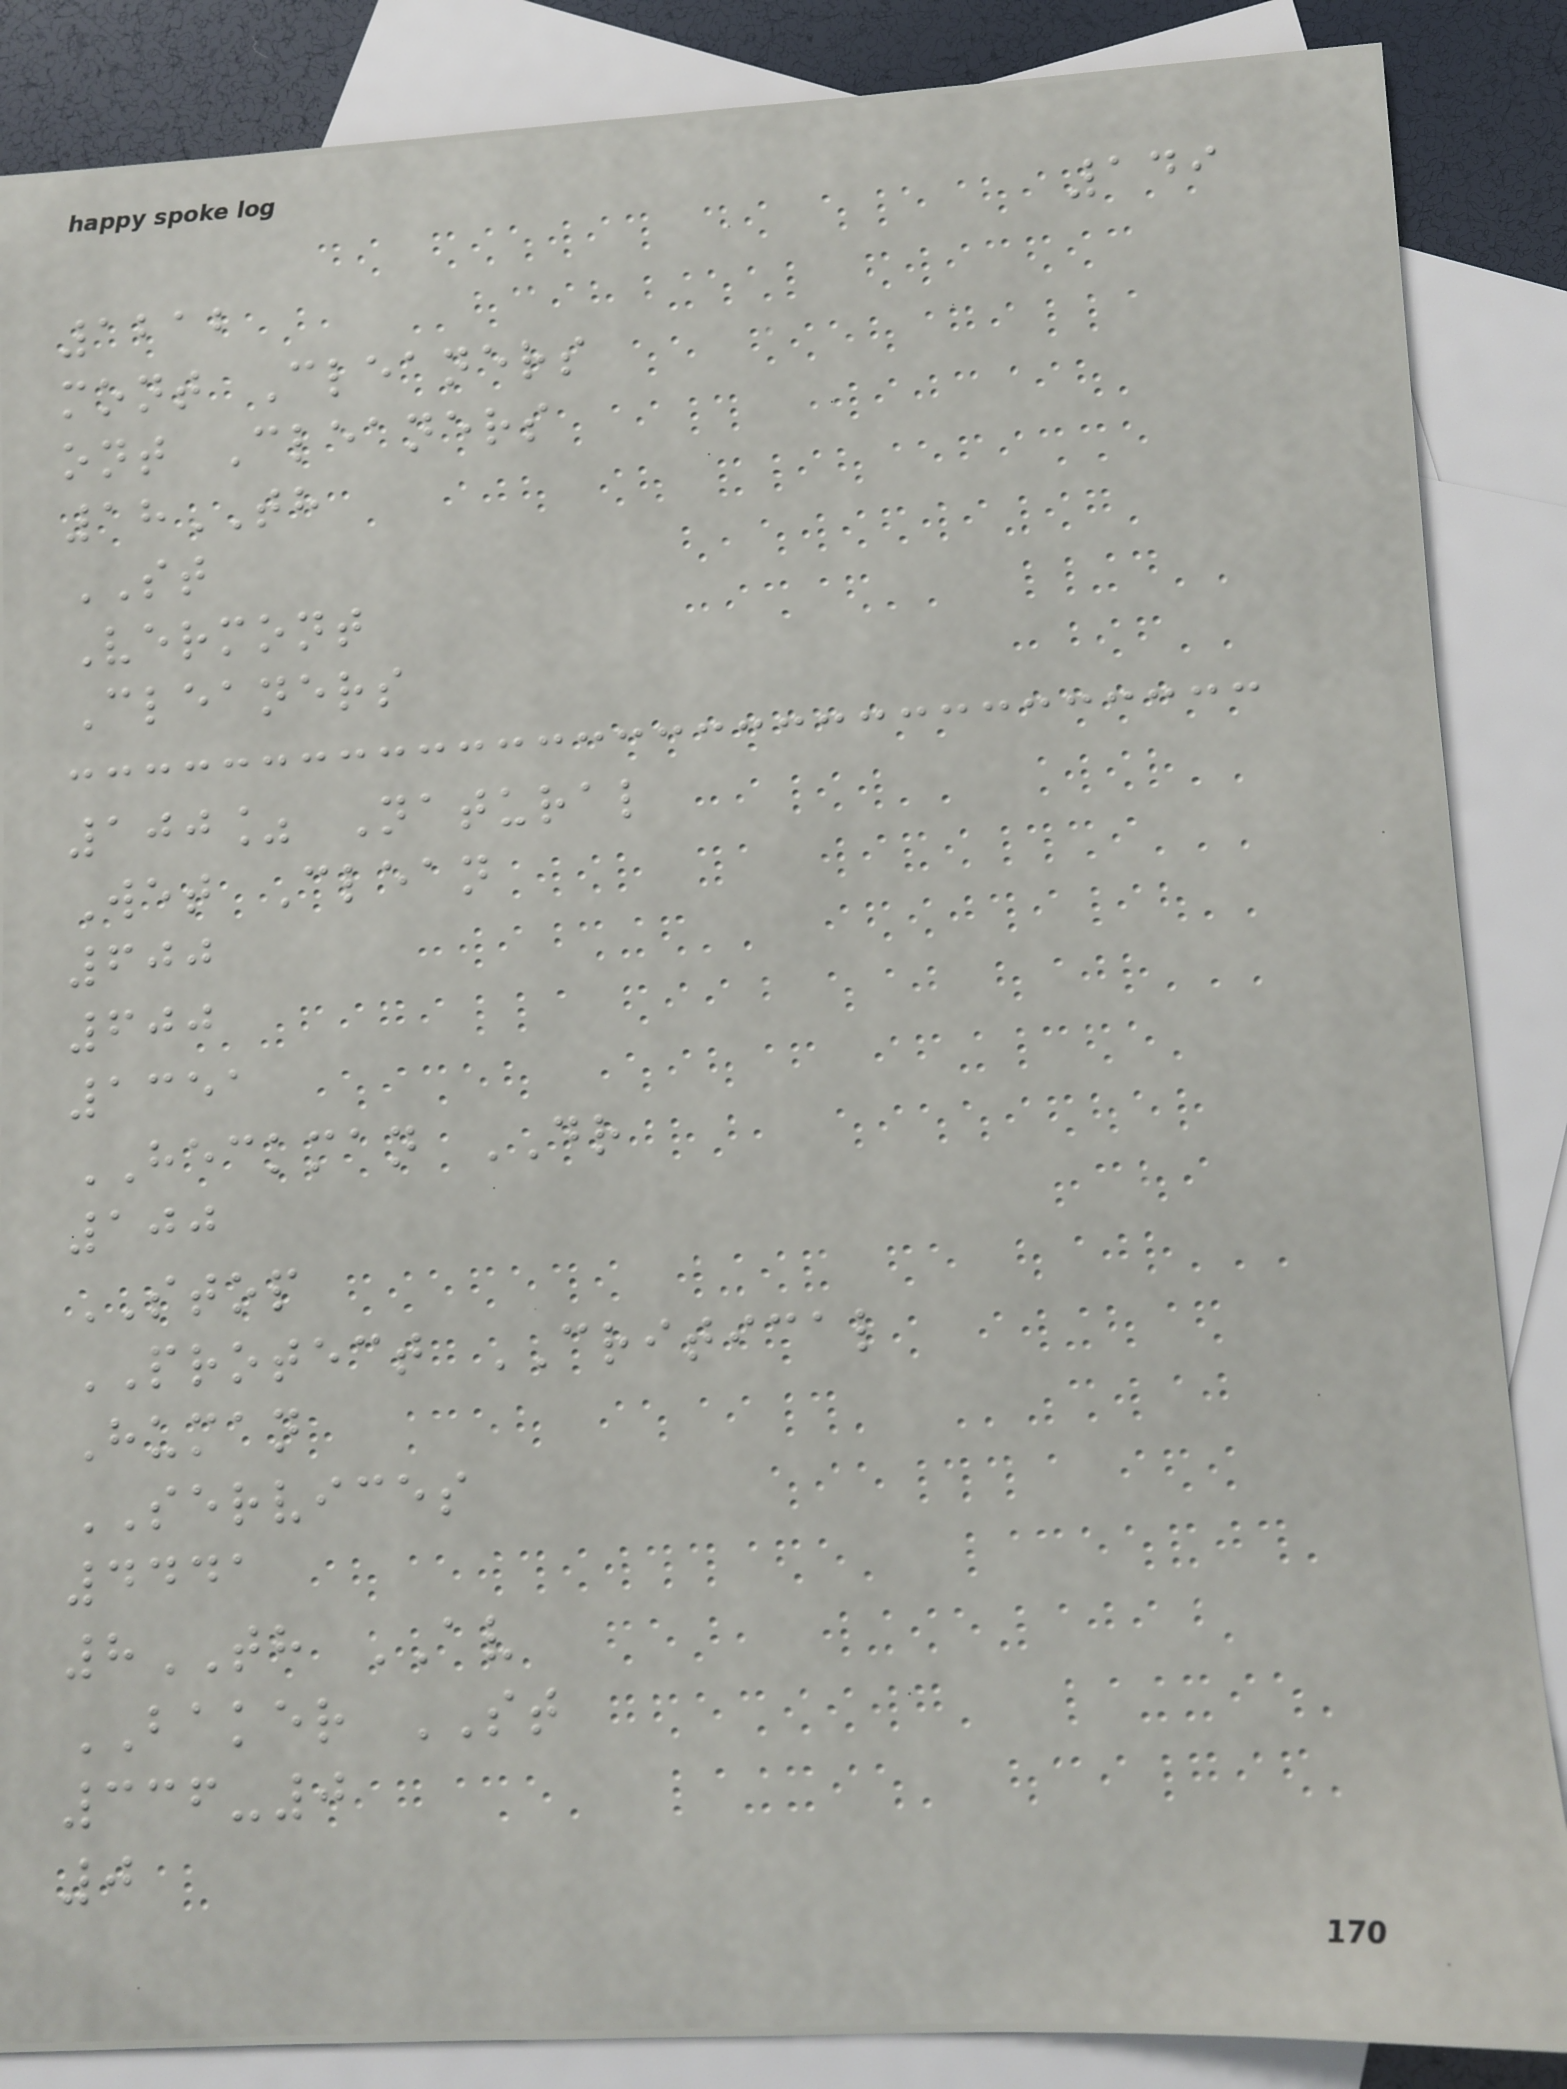149
1212
mont Cleaners
ont Cleaners
18TH
ST
Vermont
Cleaners
100% Natural
Wet Clean
600
600
1351
HECKMAN DR
100
STOP
PROTECT CRITICAL
Human
SERVICES
4441
8TH AV
BAKER ST
336-0
0
